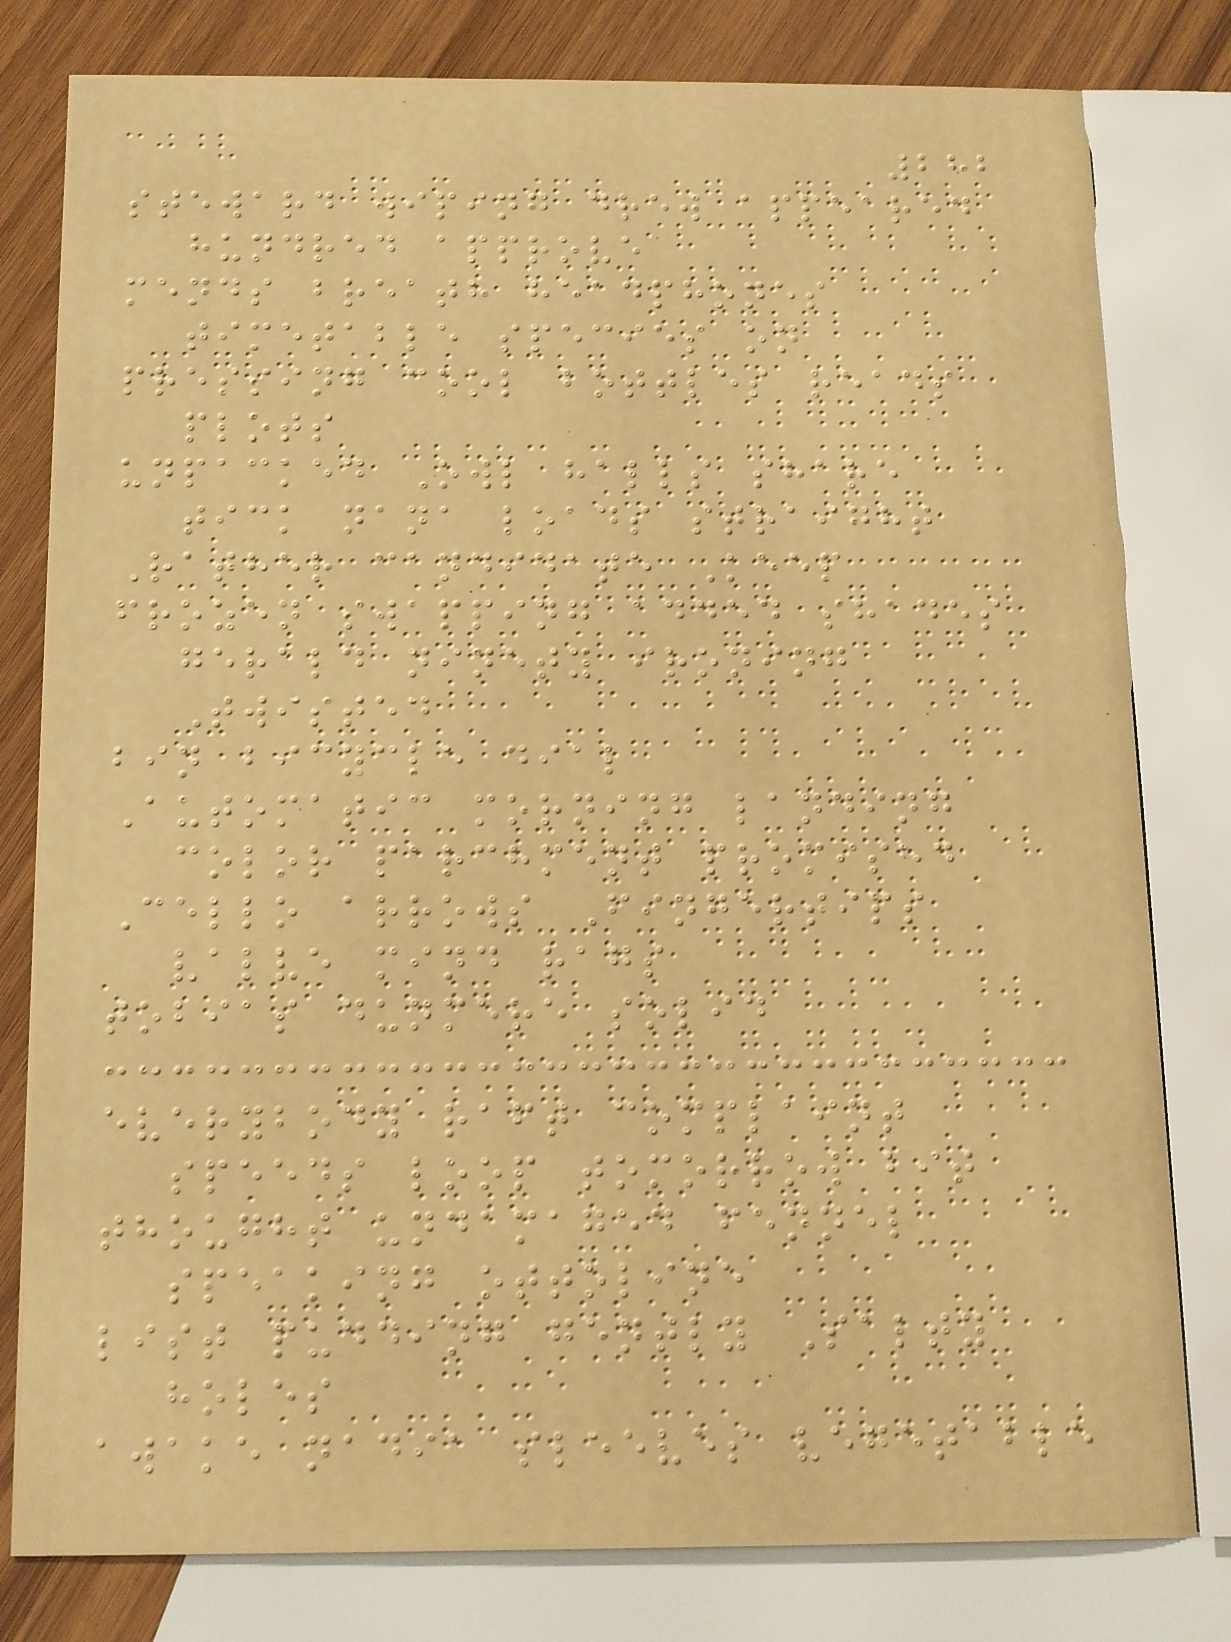282
steward wiping drew appeared
hundred approve
mends breath headphones
timetable species on
pressing cool bottles reads
plots
unpacked Owl halls share
tick nana loads straight
Rather candidate Keep
frozen swapping added shades
gerald ninety ironing
Twisted
bin bicycle dial
Automatic morning landing
color parchment promised
Cello arrows Fingertips
valve mind rags
tobias dunmere solid
everybody raft complaint
speeds loop tomorrow bit
thought undamaged fennel
speaking ottoline
list pudding gently Salty
holes
awake nadia sleeves vegetable
